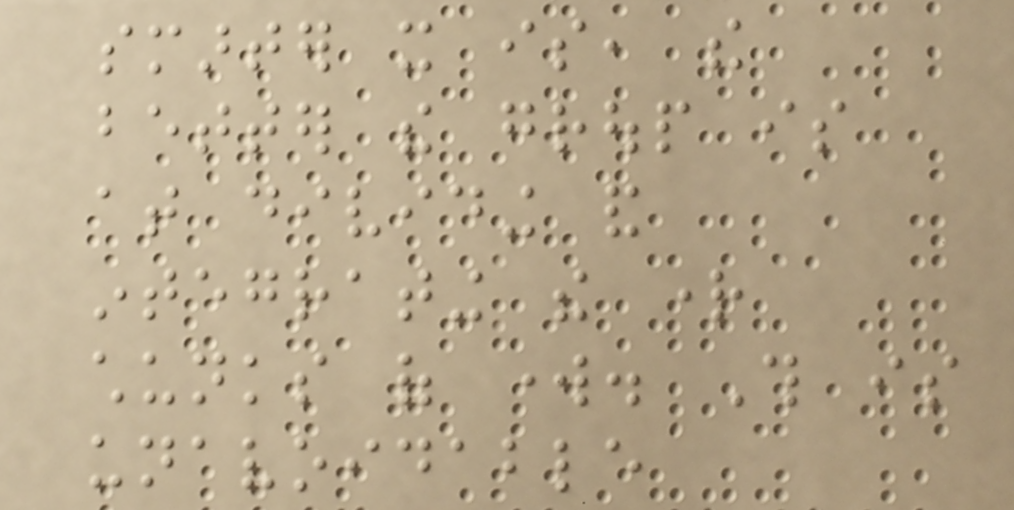smarter it is, the
better the group is
at dividing and
integrating the right
chunks of work. This is
unavoidable
